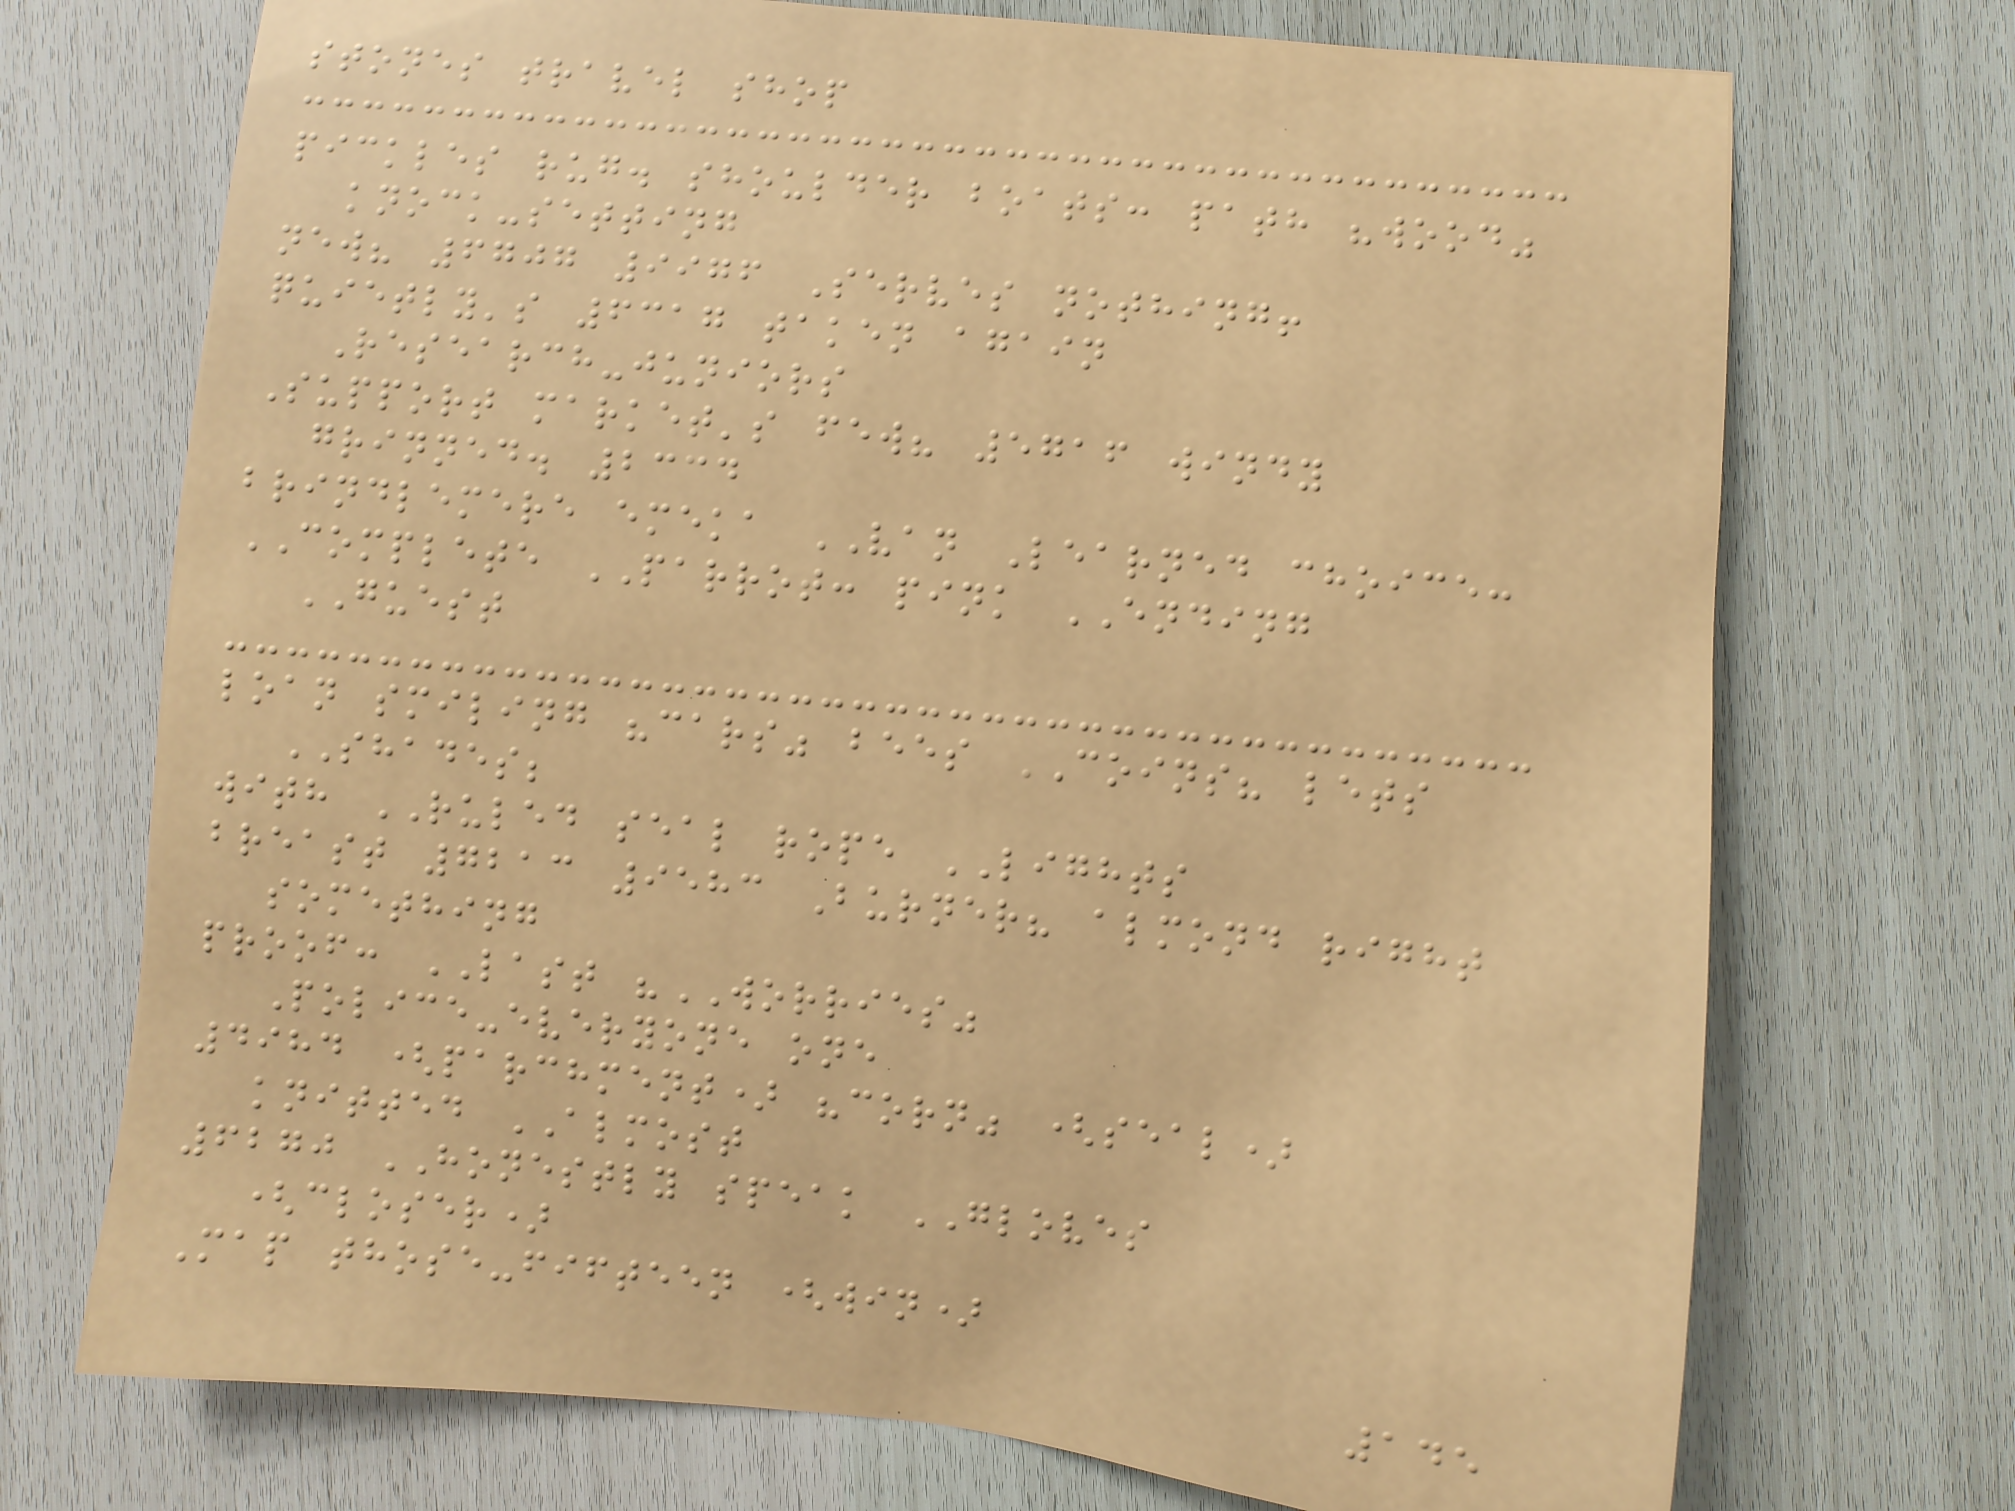stones travel shop
pickles rug. shoulder boats: path "wood"
knock-setting
new? 6707 9976 Serves nothing!
quietly's 6317 taken again
Research-juniors
Support market's few? 5716 windy
grinned. 2334
brindlemere emeka VAN Learned choice:
COMPLETE PARROT: pink ENDING
GUEST
loan smiling "cars" bees COINS? lets
SHADES;
with RULED seal rope LIGHTS
breast 7213 9583 Burner? almond right
something
proof: LAST "WORRIES"
Police-everyone one
4984 (parchment) "corn" (seal)
knitted ALMOST
6270 HONESTLY speak GLOVES
(closer)
Map those-fifteen (win)
145
